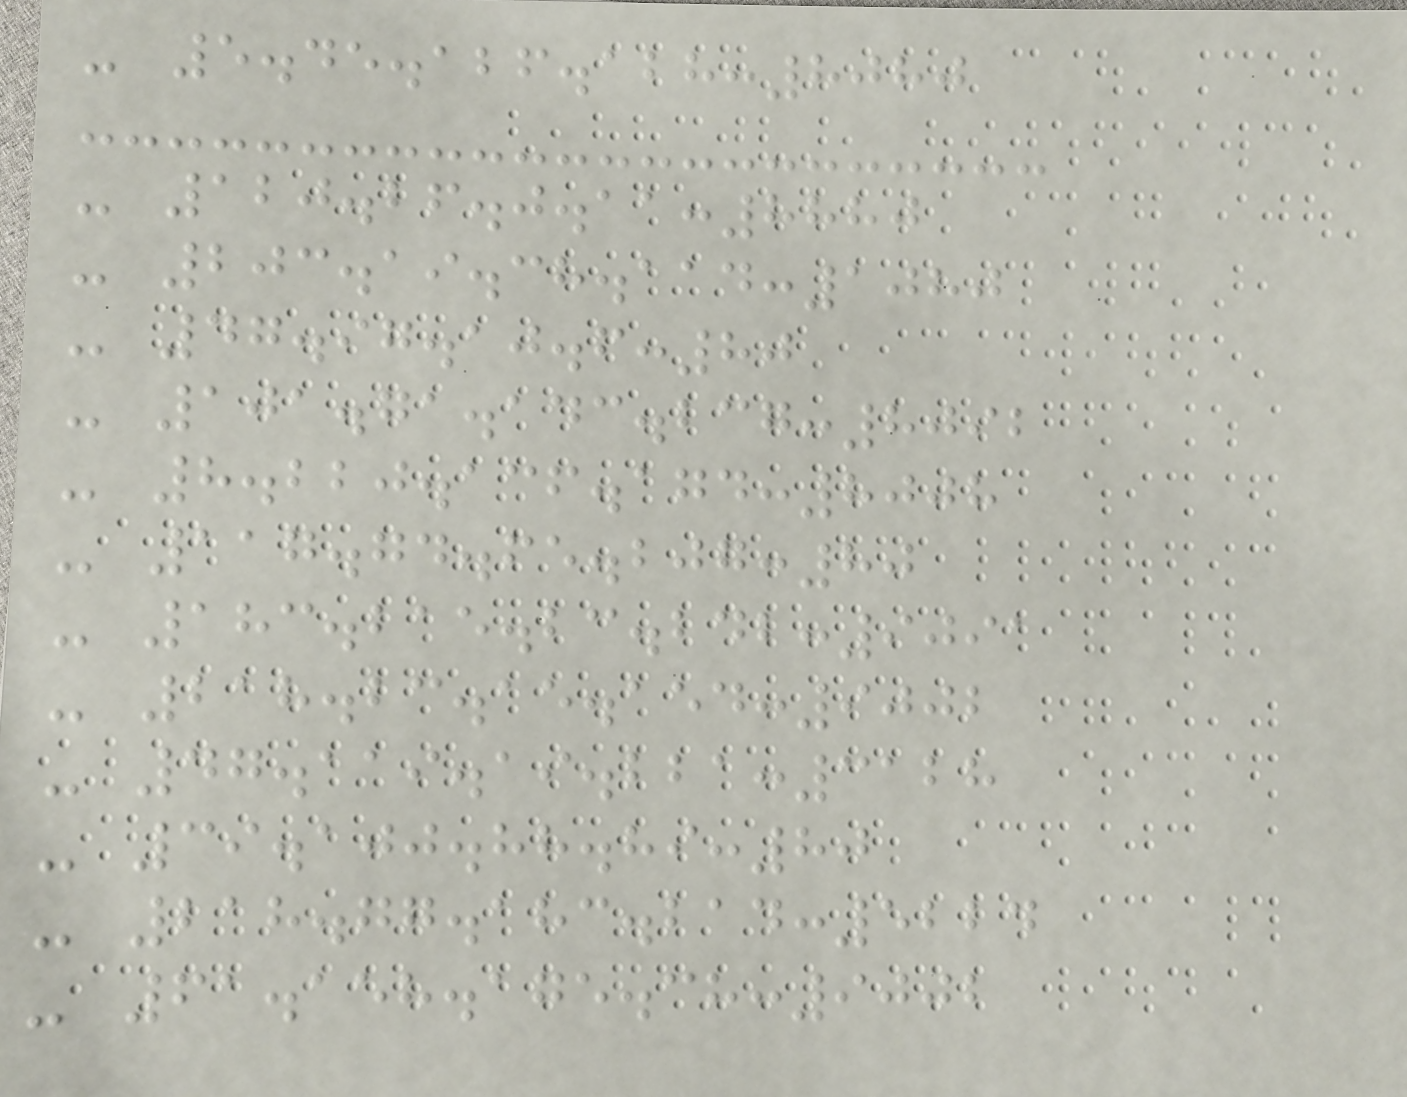- 5.45.126.128:8080
- 120.26.0.11:8880
- 203.19.38.114:1080
- 47.97.10.6:80
- 101.71.143.237:8092
- 8.220.136.174:8008
- 117.74.65.207:80
- 183.215.23.242:9091
- 218.23.15.154:9002
- 47.119.19.221:3128
- 39.100.88.89:80
- 218.77.183.214:5224
- 61.158.175.38:9002
